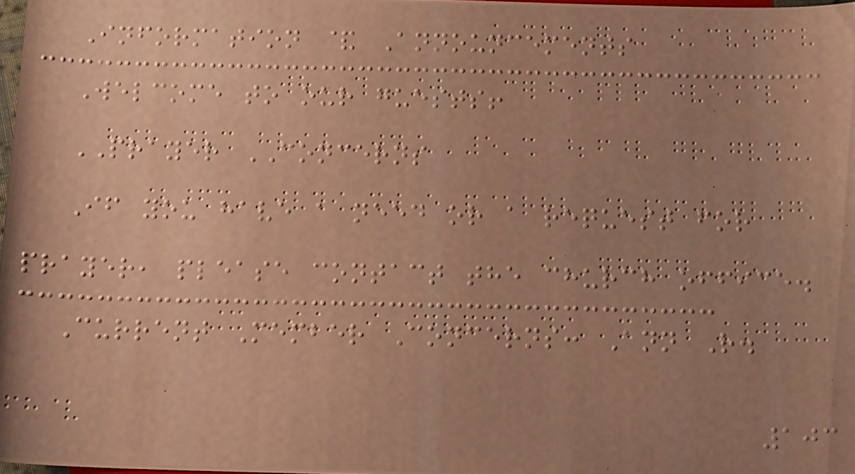Information & Announcements
Welcome to our guests!
PRAYER CONCERNS
If you have a need or a request for
prayer, please contact the church office.
Current Member Concerns: Ann R.
103
